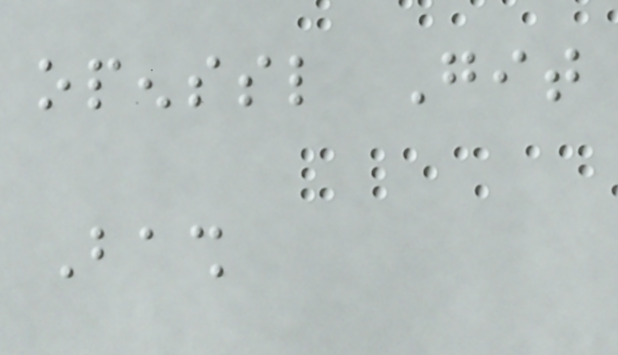openssl Git
Bash
